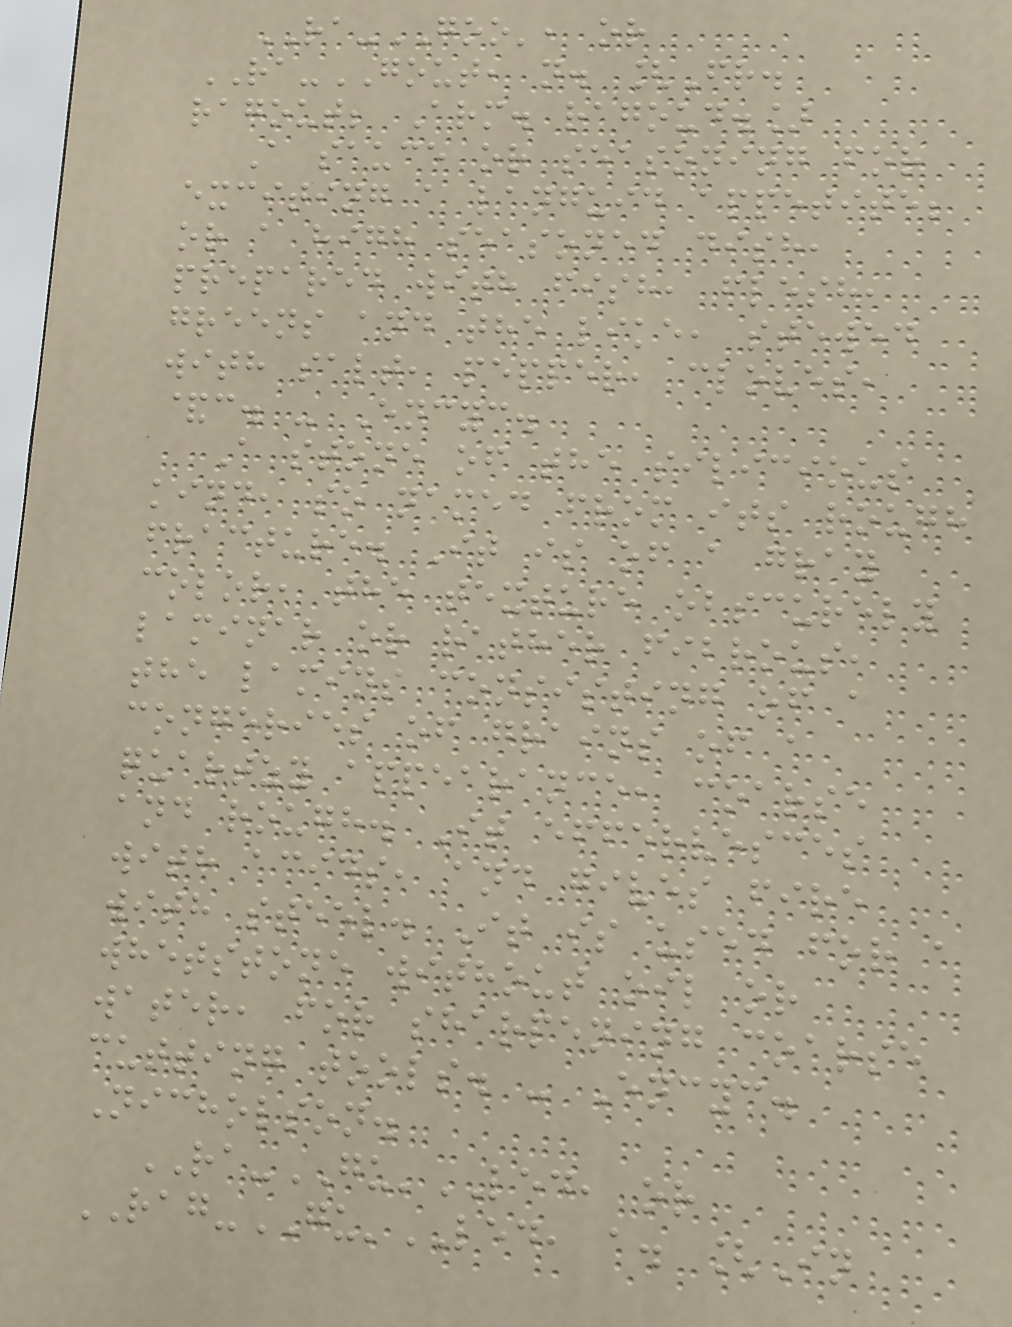RA-GOO', or
RA-GOUT, n. [Fr.
ragout; Arm. ragoud.]
A sauce or seasoning for
exciting a languid appetite;
or a high seasoned dish,
prepared with fish, flesh,
greens and the like, stewed
with salt, pepper, cloves,
&c. - Encyc.
A stone of the silicious
kind, so named from its rough
fracture. It is of a gray
color, the texture obscurely
laminar or rather fibrous,
the lamins consisting of a
congeries of grains of a
quartzy appearance, coarse
and rough. It effervesces
with acids, and gives fire
with steel. It is used for a
whetstone without oil or
water, for sharpening coarse
cutting tools. - Encyc.
Nicholson.
RA-GU'LED, or
RAG-GU'LED, a. [In
